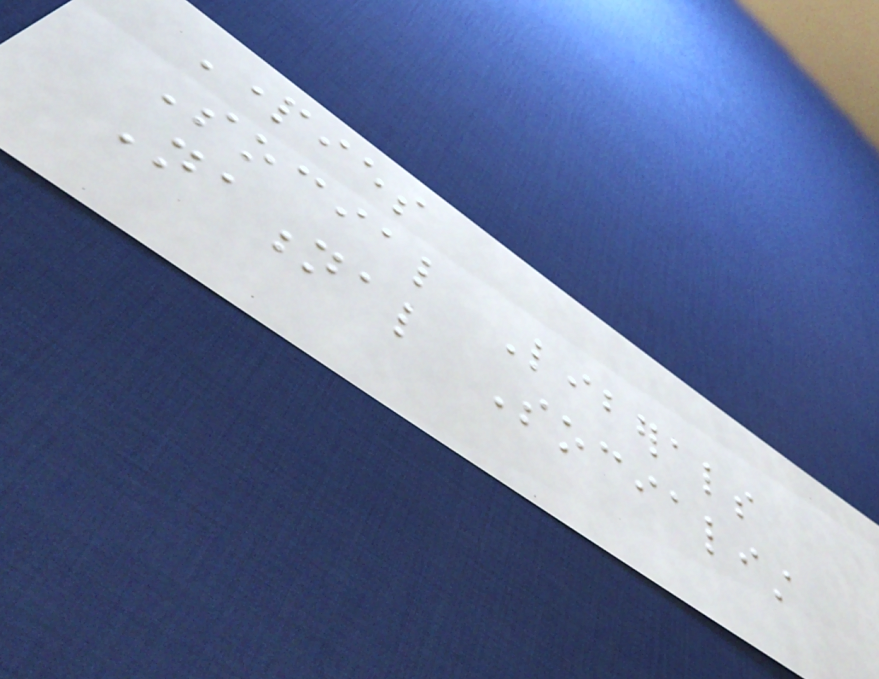Parties
Social Liberals
National Socialist
